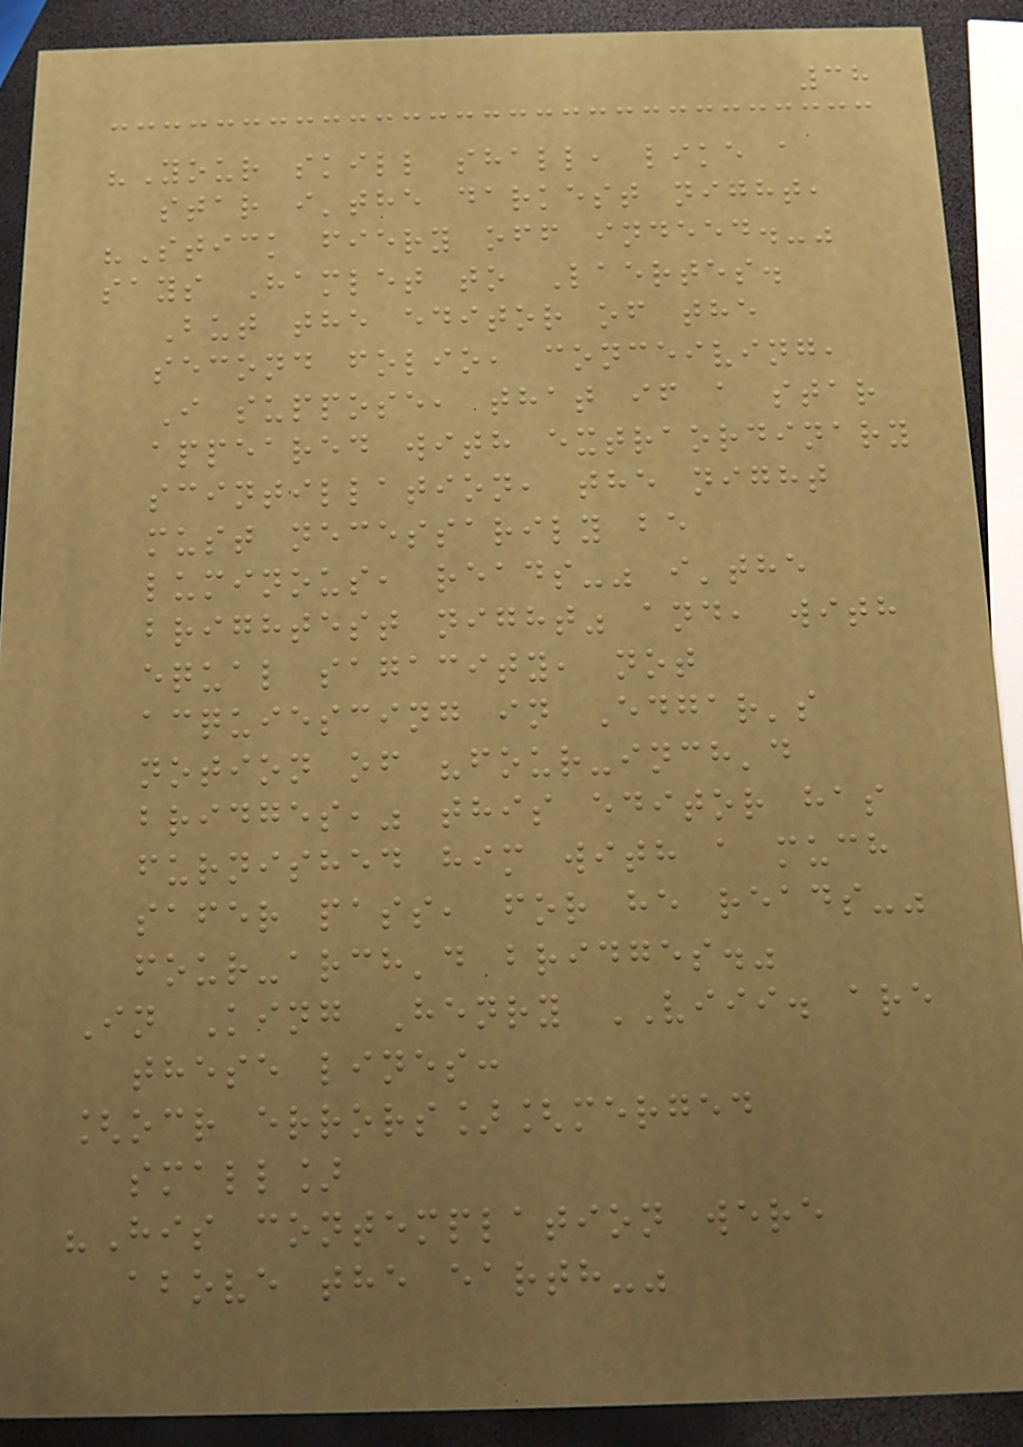38
"Your skill shall, like a
star i'the darkest night,
"Stick fiery off indeed.-"
says Hamlet to Laertes.
But the editor of the
second folio, conceiving,
I suppose, that if a star
appeared with extraordinary
scintillation, the night
must necessarily be
luminous, reads-" i'the
brightest night" and, with
equal sagacity, not
acquiescing in Edgar's
notion of "four-inch'd
bridges," this editor has
furnished him with a much
safer pass, for he reads-"
four-arch'd bridges."
In King Henry VIII. are
these lines:
[ocr errors][merged
small]
"His contemplation were
above the earth-"
